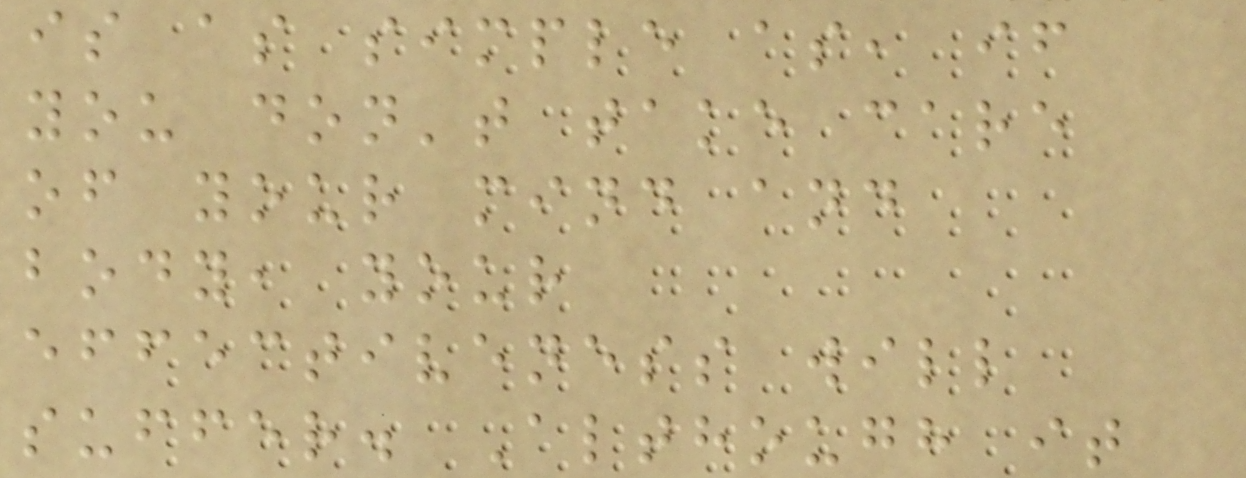is as simple as, if
you don't take care
of your mind and
body, your
effectiveness will
suffer. Although it
